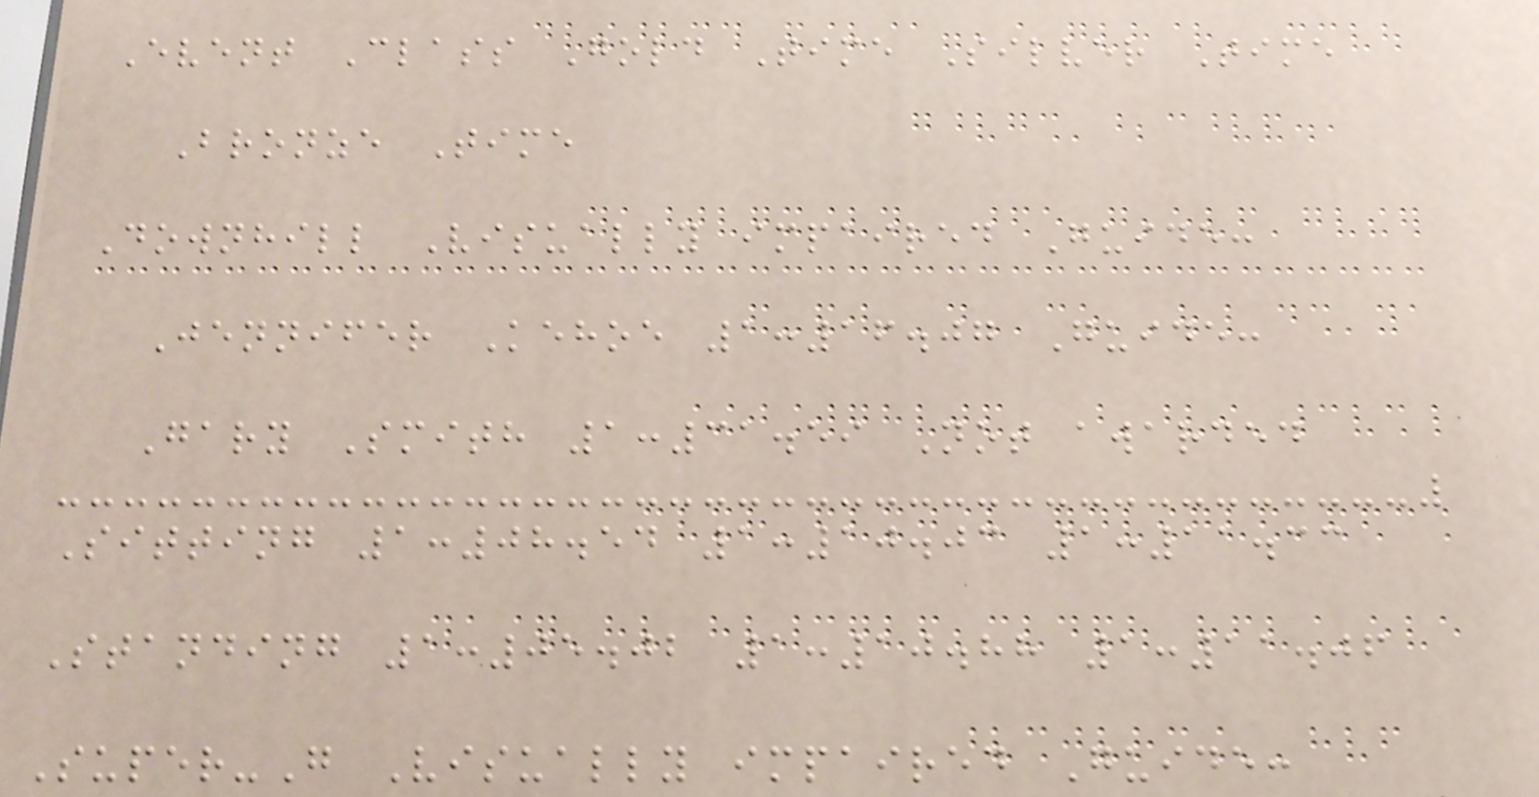Event Class Gold Time Silver Time
Bronze Time
Downhill Visually impaired Guide:
Jennifer Kehoe 1:16.07 Guide:
Gary Smith 1:31.59 Not awarded
Sitting 1:08.54 1:10.03 1:11.33
Standing 1:05.02 1:10.88 1:11.06
Super-G Visually impaired Guide:
